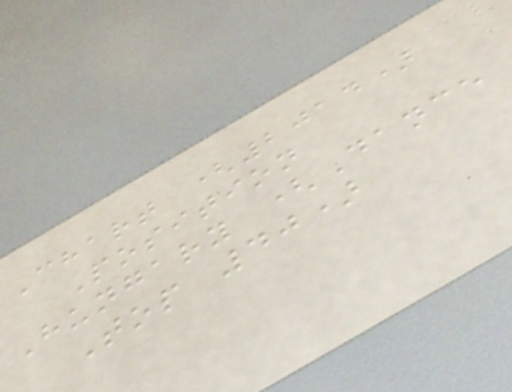Chart (2014)
Position
Hungary (Dance
Top 40)
